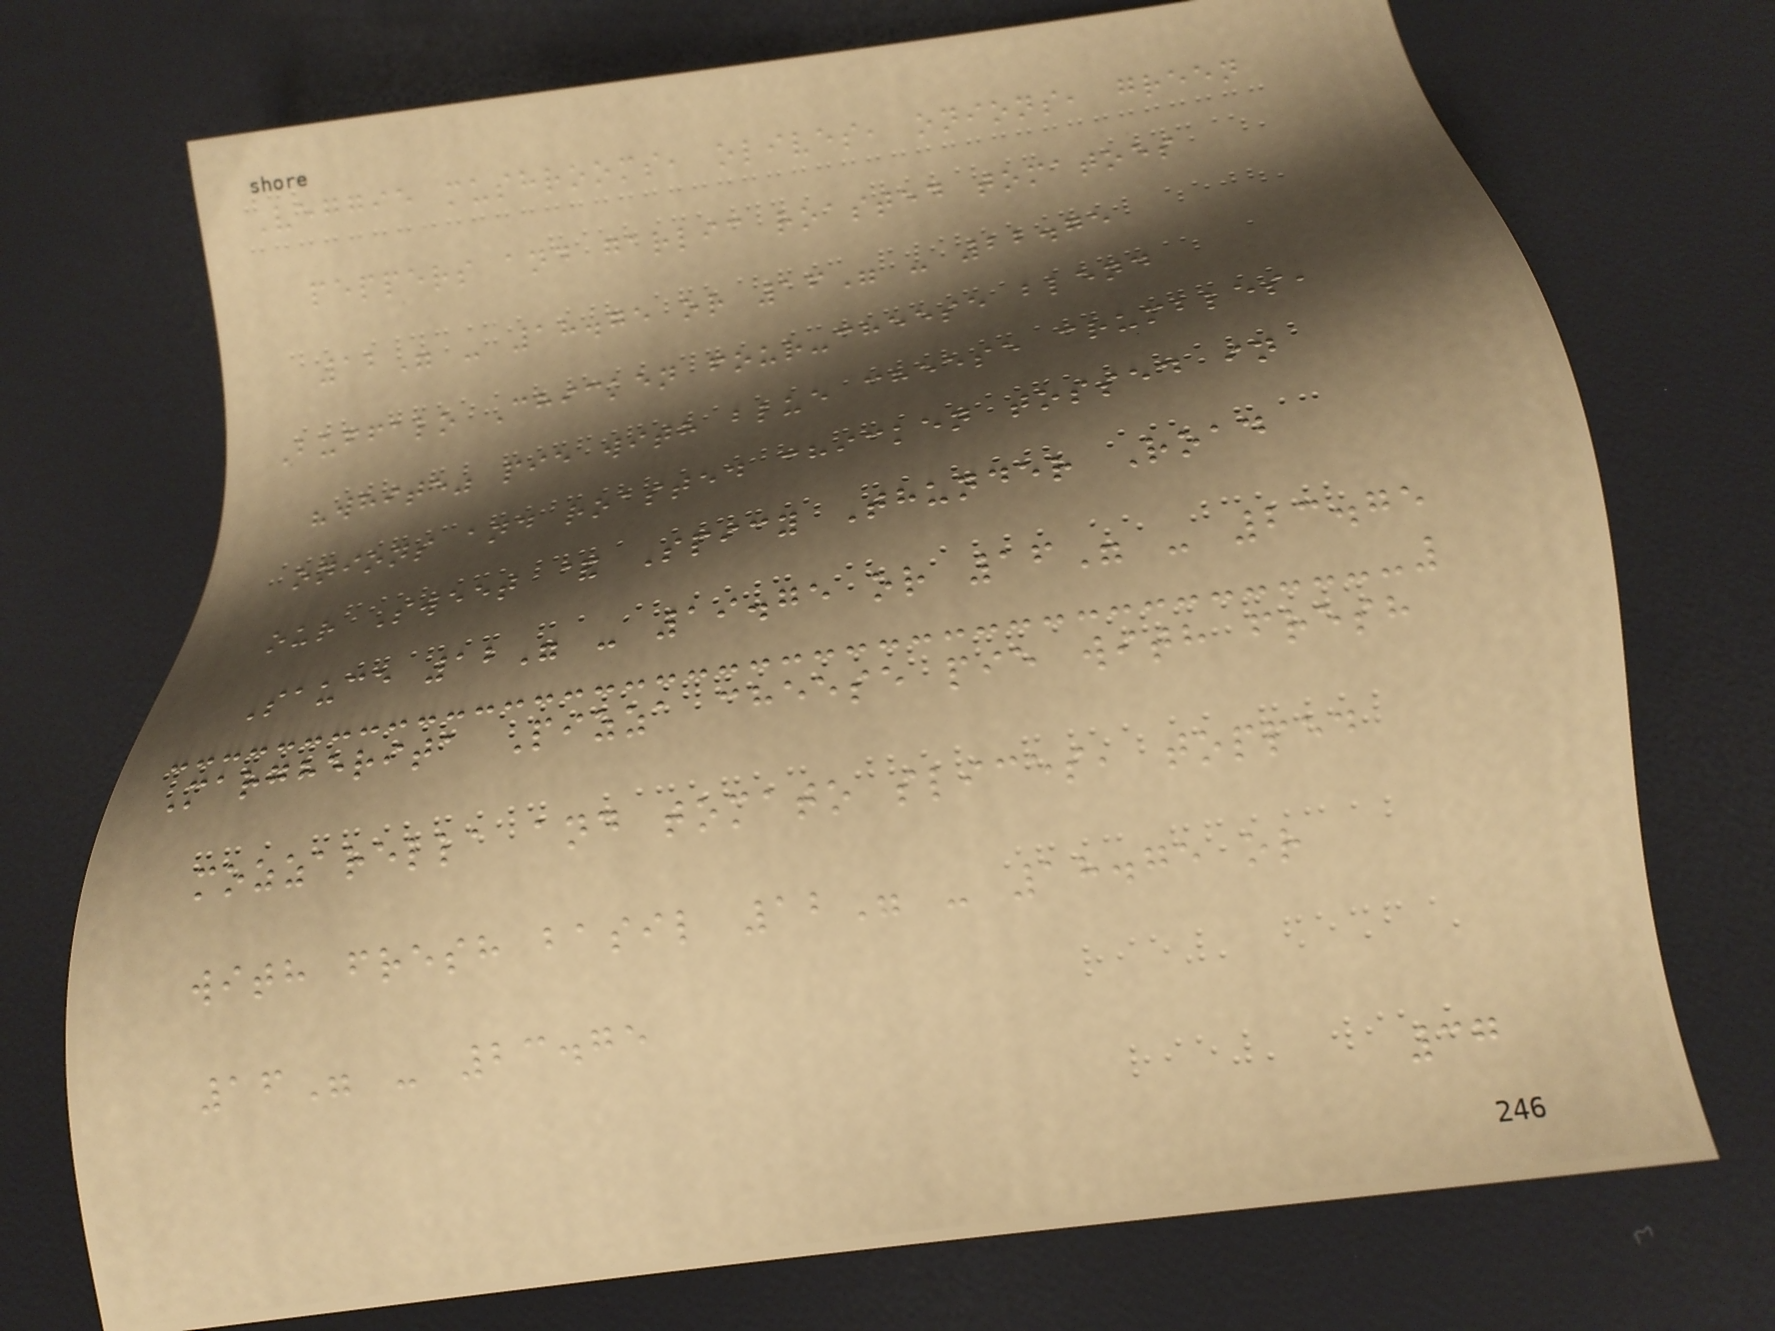Veggie mushrooms, olives, onions, green
peppers and garlic roasted tomatoes
12" - 18.75 or 16" - 22.75
Buffalo Chicken four-cheese blend
"white" pie with blue cheese crumbles,
onions and roasted chicken tossed in
our Sweet & Spicy Thunder Road
Sauce 12" - 19.75 or 16" - 23.75
Margherita Pizza cheese pie with fresh
mozzarella and tomato slices, topped
with fresh basil 12" - 18.75 or
16" - 23.75
37
